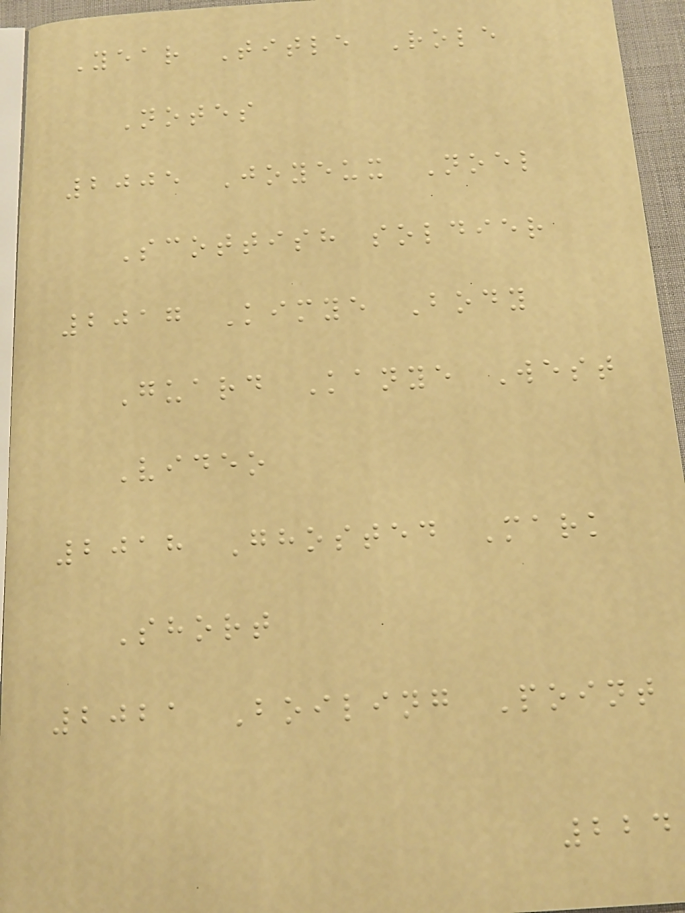Year Title Role
Notes
2005 Joyeux Noel
Scottish soldier
2017 Kimye Body
Guard Kanye West
Video
2018 Ghosted Mark
Short
2021 Boiling Point
224
